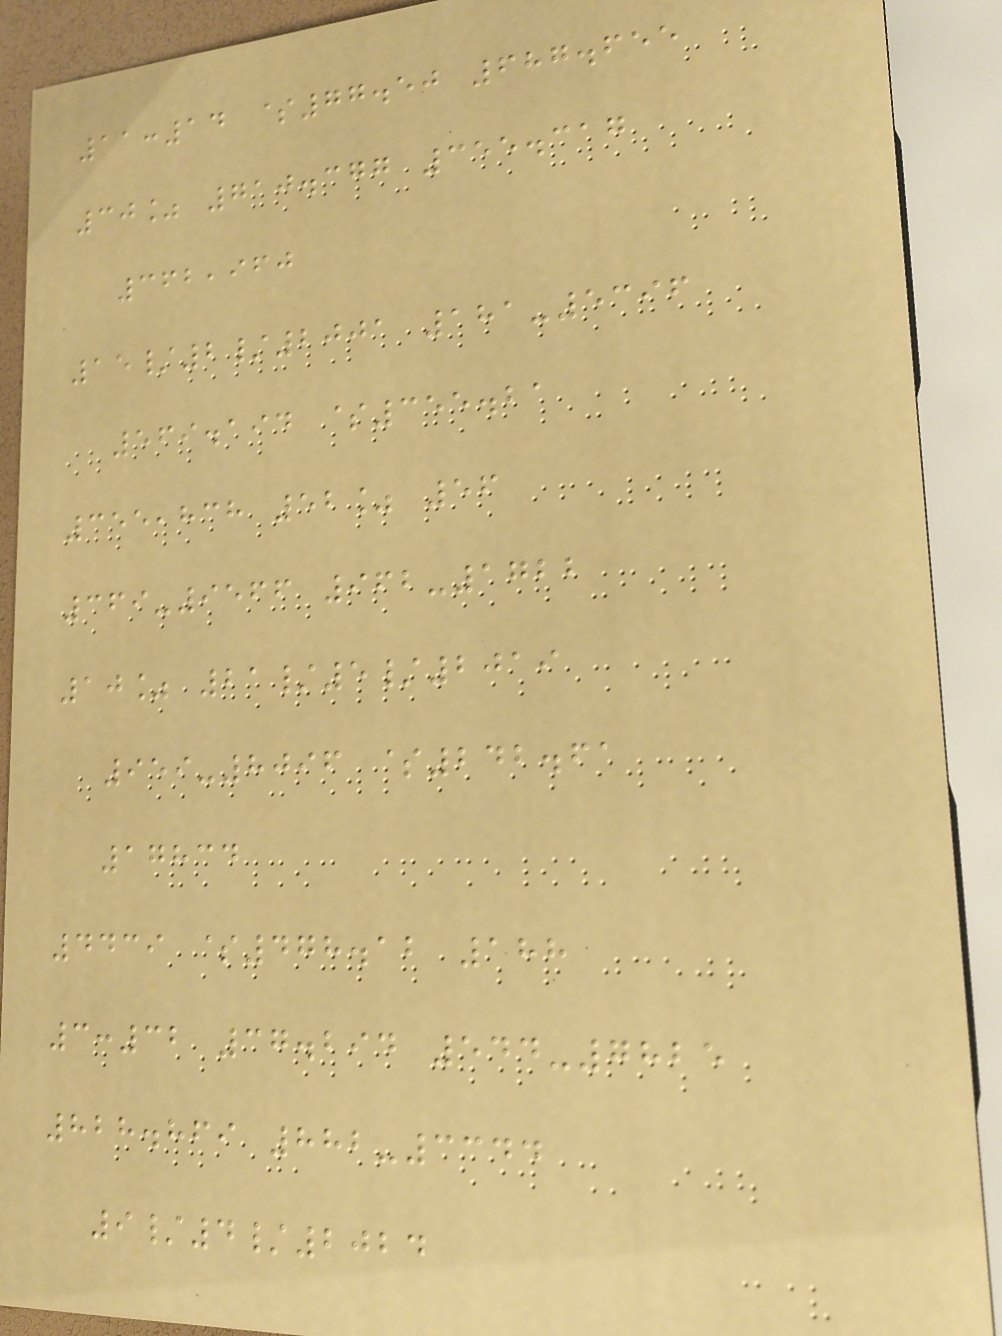11:14 $77.50 687.655
30% 710.377 355.317
362,960
15/2/2001 181-5396
569.194 $355.21
355,838 52% 56
369-9566 962-1722
10% 21/5/2019
959-8096 $242.61
17834
4439 $478.12 188
3:32 37.294 544-7825
828.869 882-3344
9/4/2024
